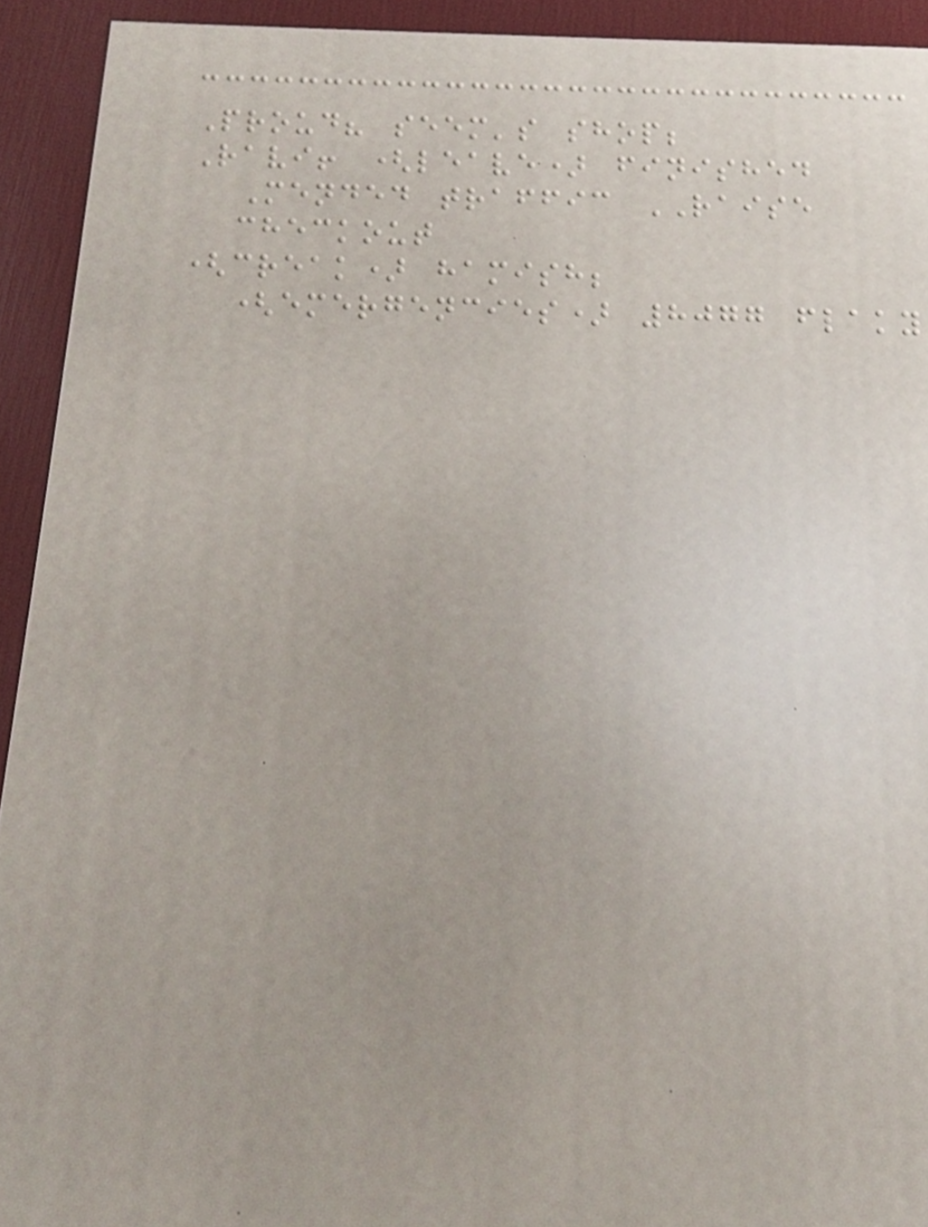Proud? seem's shop;
Ravi! (leave) finished
Mended traffic RAISE
checkout
(creak) hamish;
(emergencies) 8077 flaky
